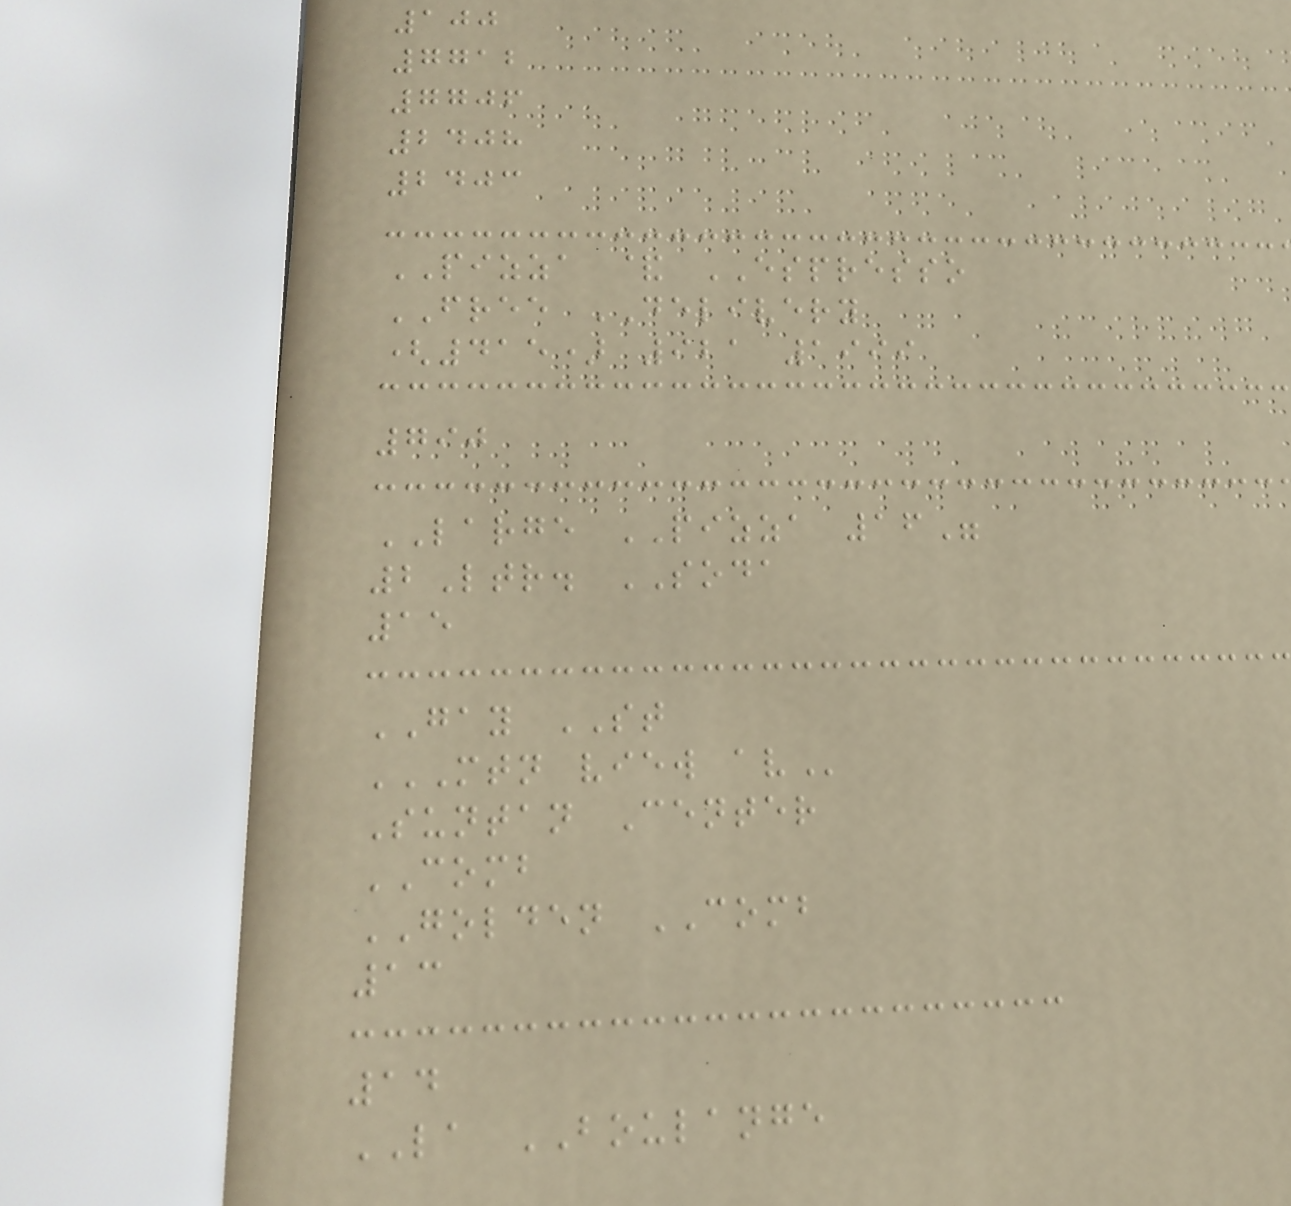100
7712
7706
2408
2403
PIZZA & ESPRESSO
FREE DELIVERY
(415) 921 1999
790
LARGE PIZZA 16"
2Ltr. SODA
15
GAY ST
MTN VIEW AV
Suntan Center
COMB
GOLDEN COMB
13
14
LA BOULANGE
